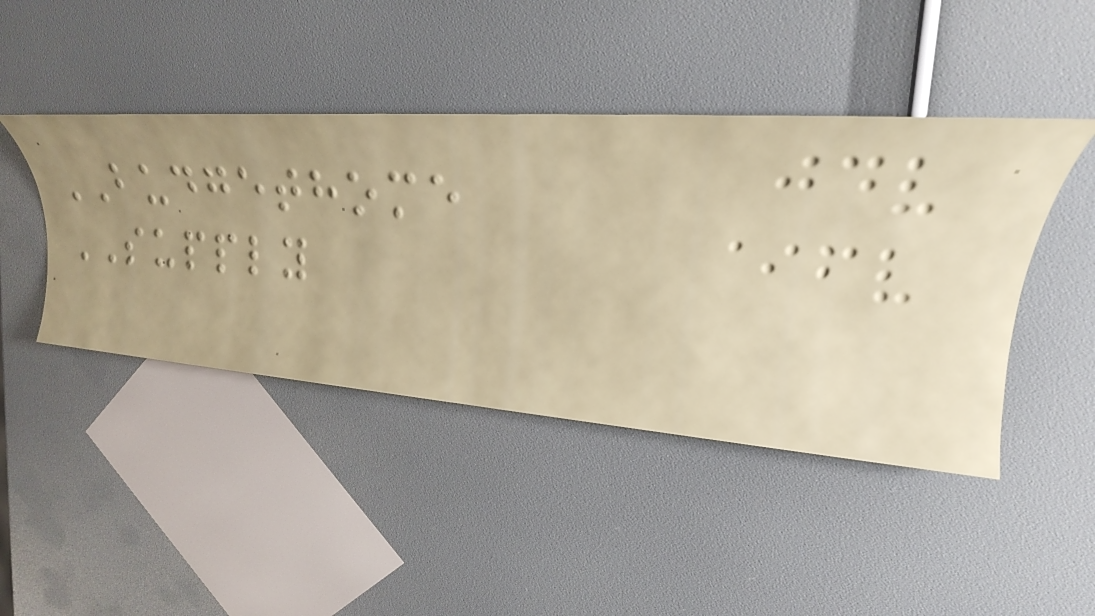BUDGETHOME
SUPPLY
